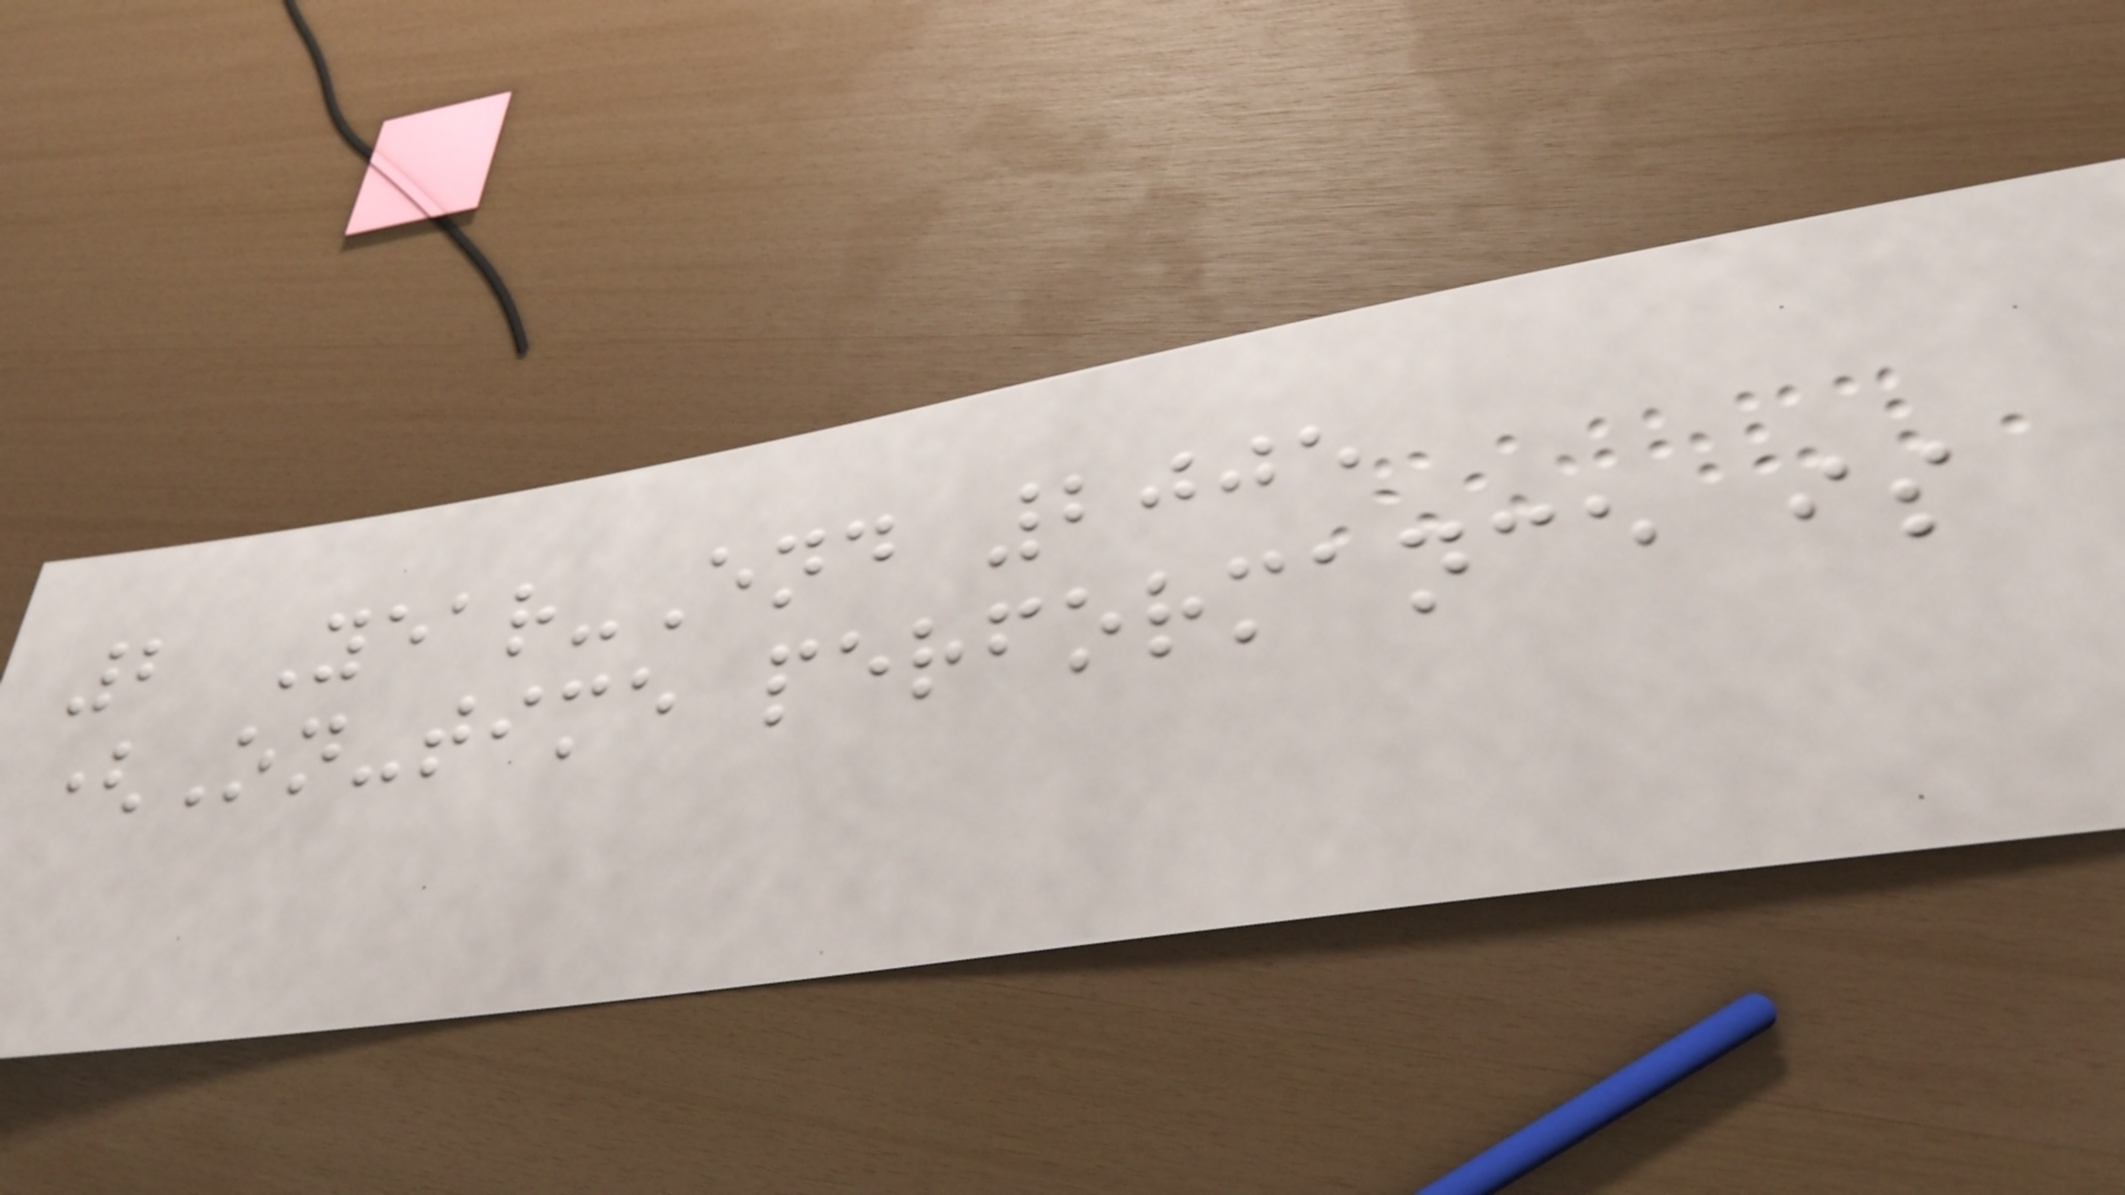2 Year-End 2005
(On-time performance is
